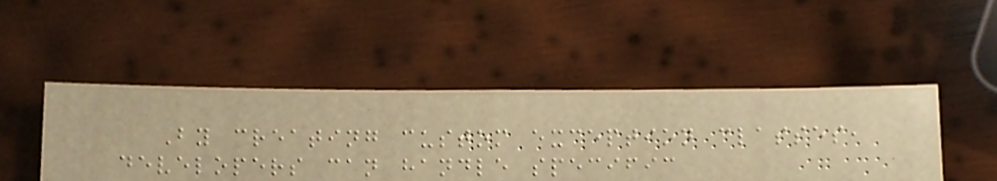By creating custom exception classes,
developers can handle specific
